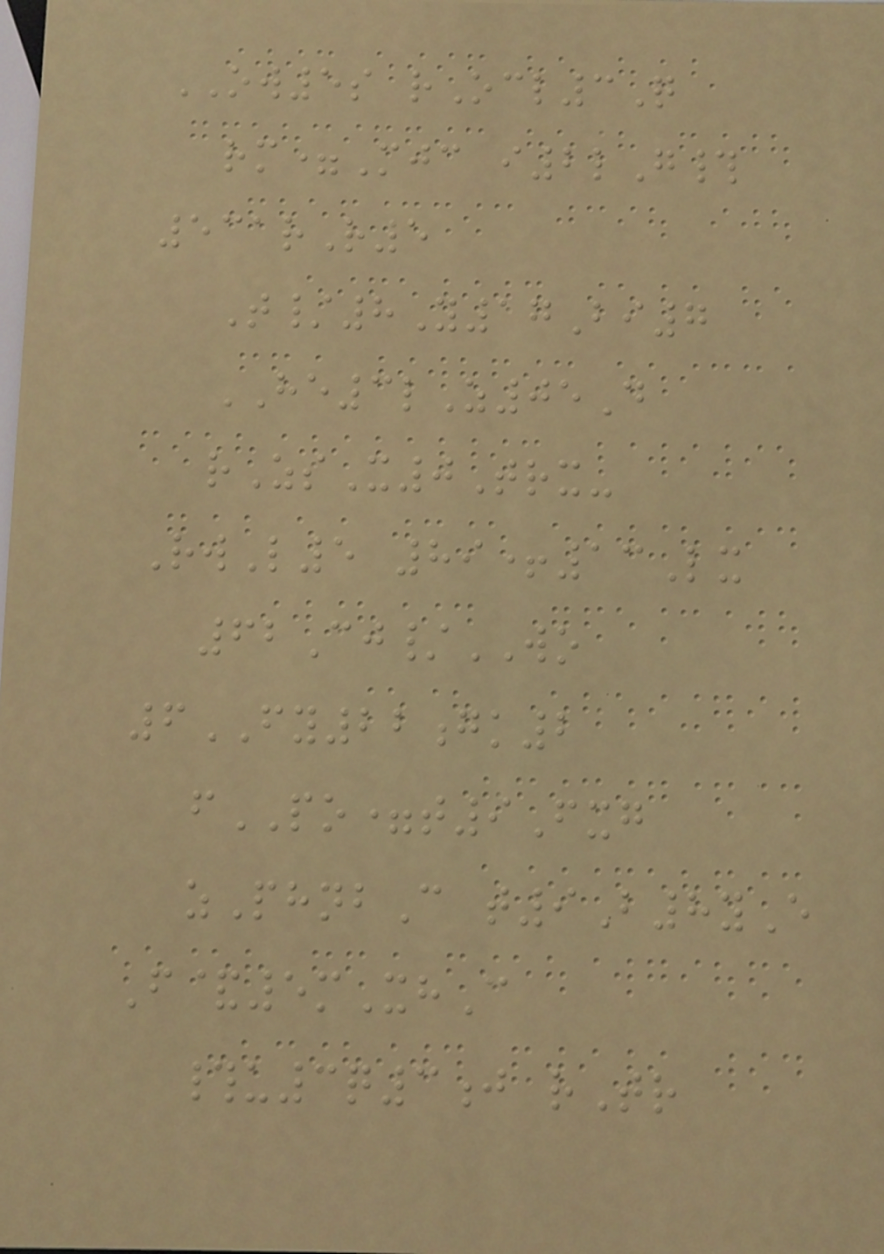OW5s rOcl3Q
rm=Mjc i2lG#
531rR5
T/8Y17Bi7
HE3lZ05D
rZsX0Trx-
RwL5 89+13Lx
62Cj/WO
6FY22gk2
fPO=t9Fxg
zPhnbC t9B8yE
F&5mXhC
#u3q3j rTr
